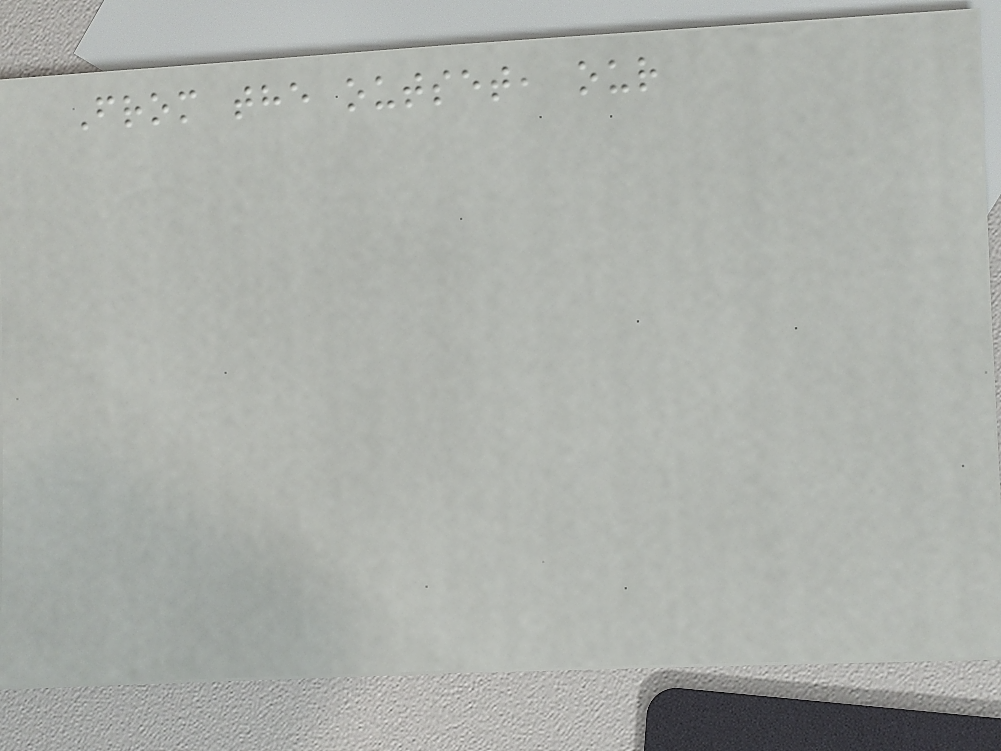From the outset, our
